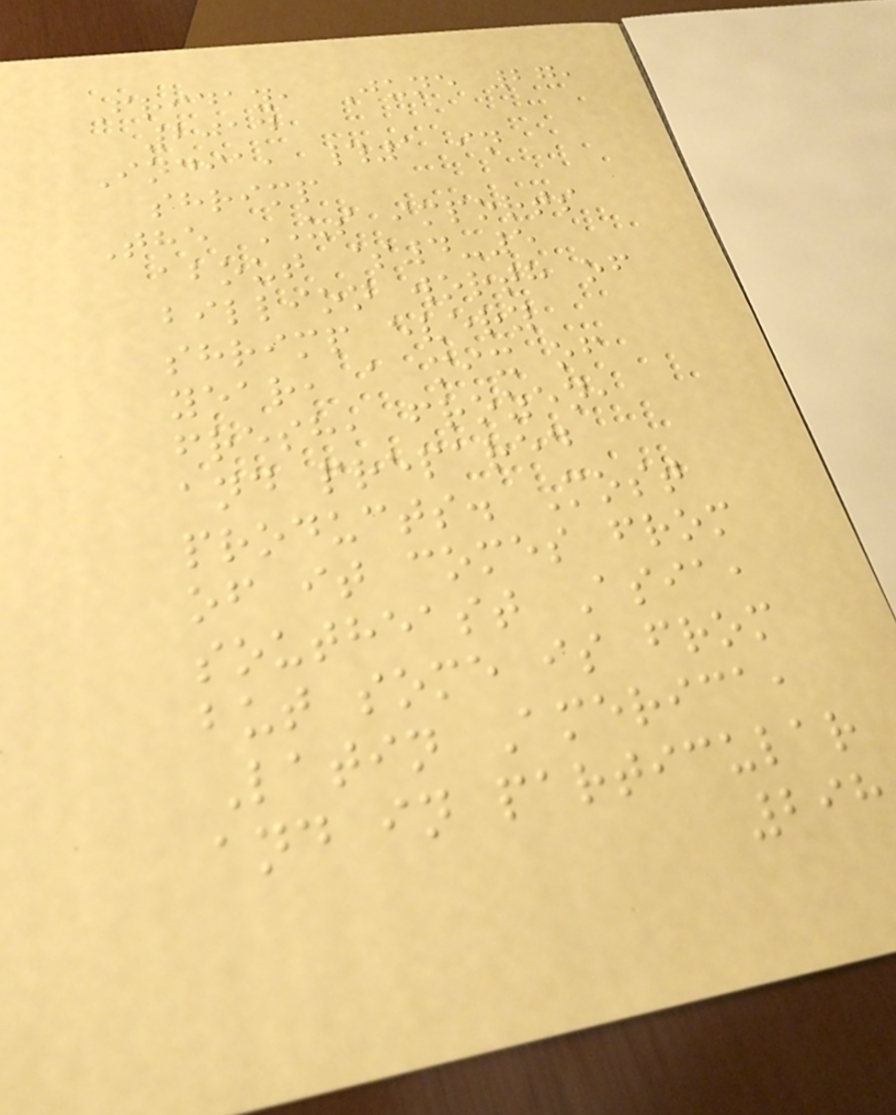Friday, June 27,
2014
India, #1 in
shrimp
The US imports
about $4-5
billion worth of
shrimp every
year, a mix of
fresh, frozen,
and prepared
products. Most
of it comes from
southeast Asia,
but some is from
Latin America,
and in particular
298
